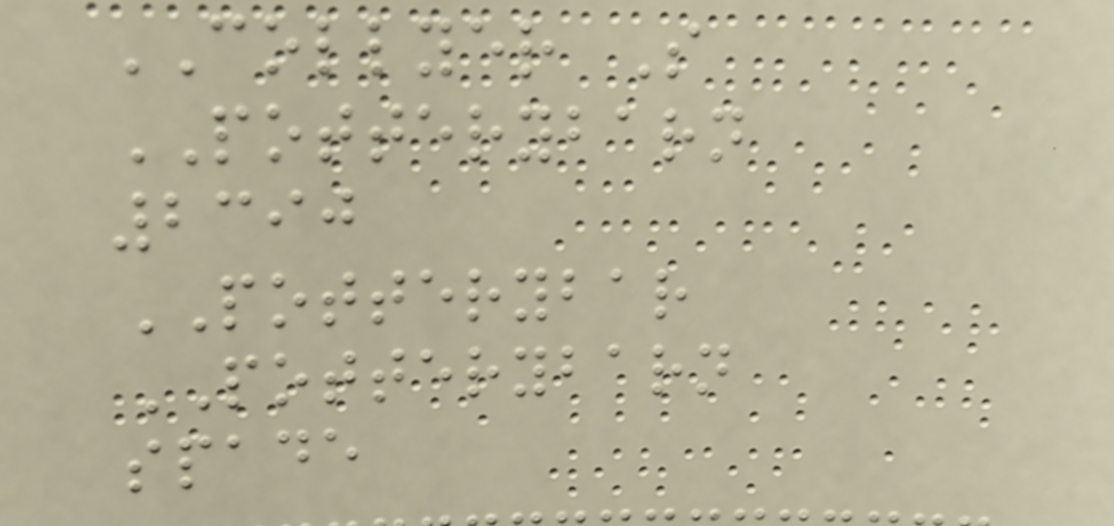COLLYER S
POTTERYBARN
2390
POTTERYBAR
POTTERYBARN
spade
